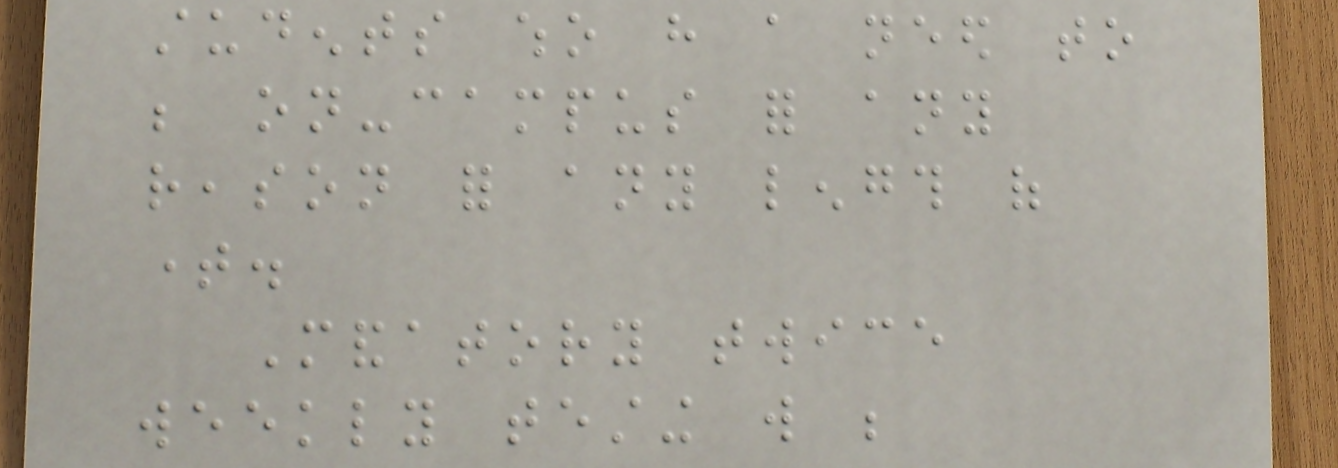students who have a need to
be on-campus for any
reason for any length of
time.
Mandatory twice
weekly testing will be
